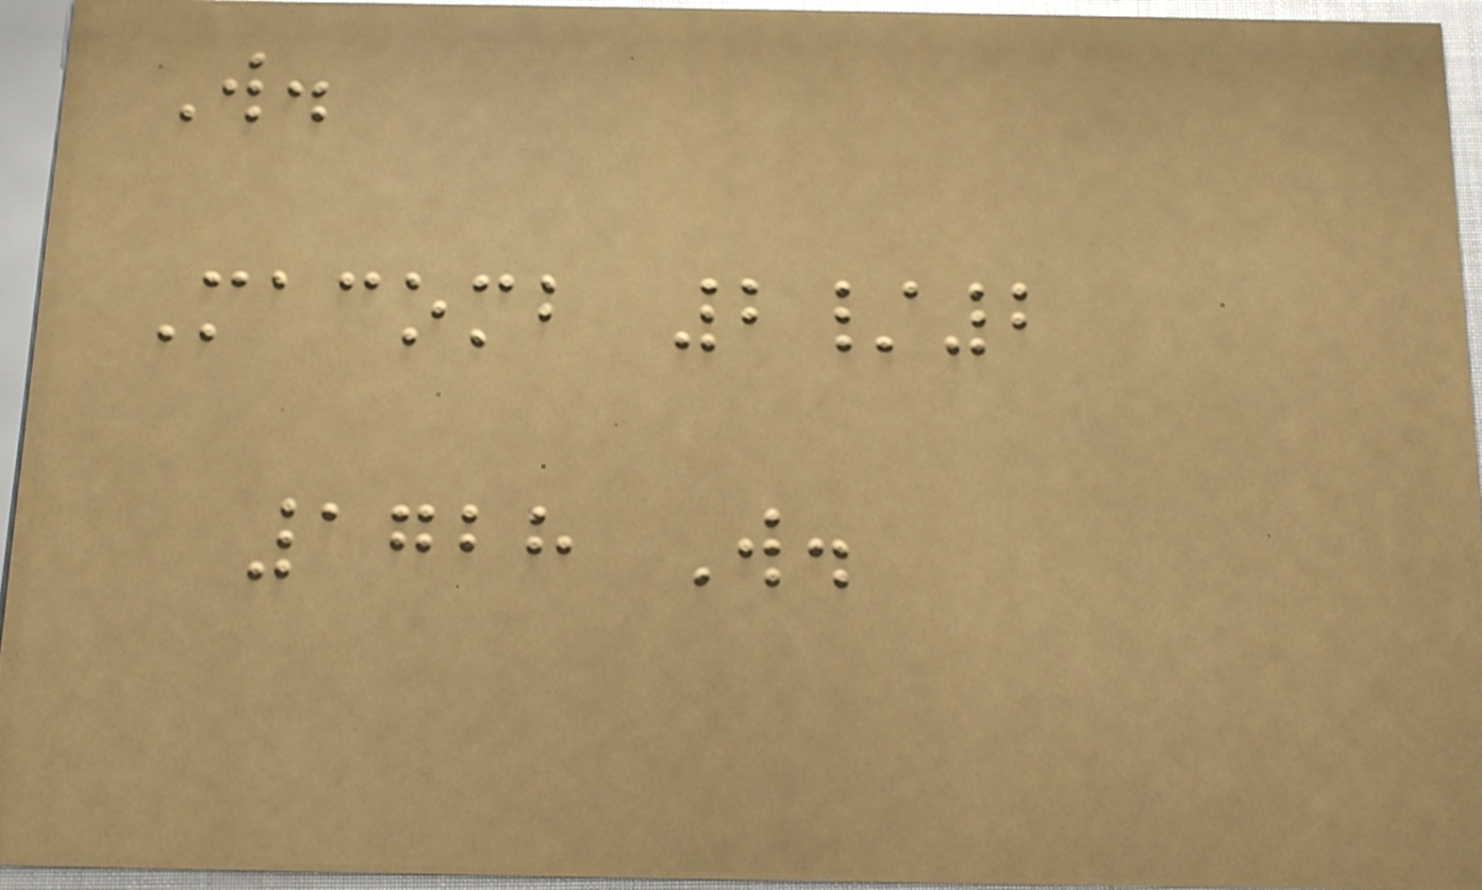W.
Macomb 2/2
1728 W.
